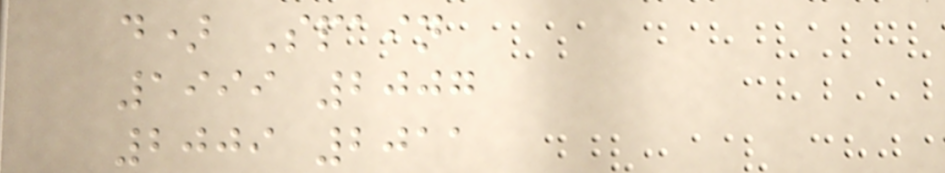d) Spain
1999 2007
2009 2011
